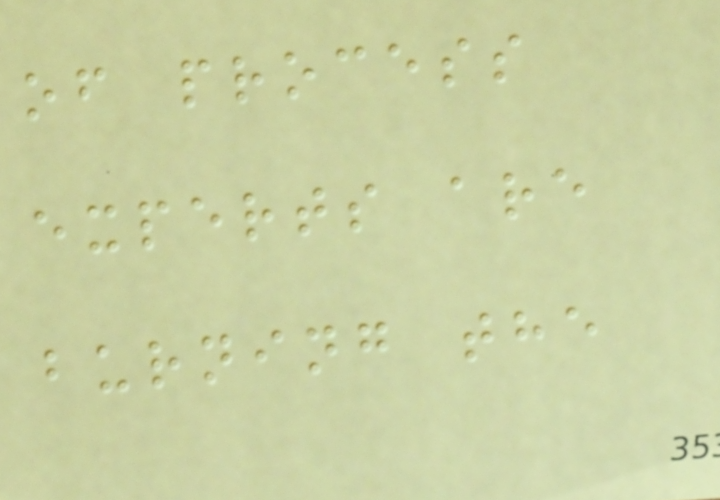of process
experts are
burning the
